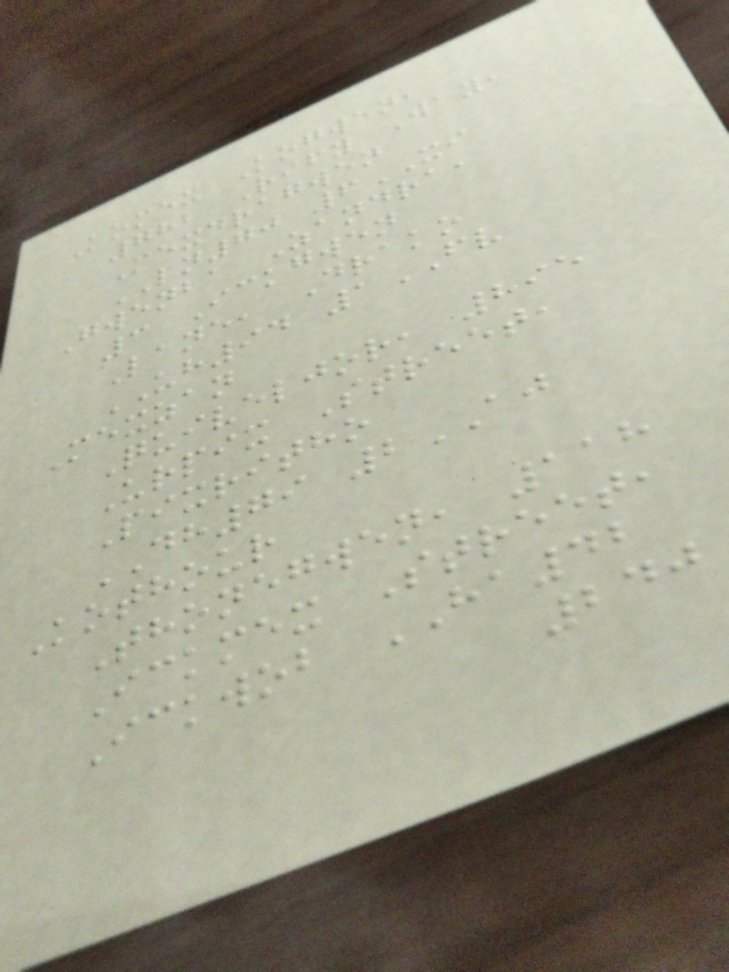Komex Kogwen,
782 Rify Way,
Mexdragwen
LN70 6XI
Gwenba Zandra,
3 Ickgwen
Lane, Drako
UH94 1FV
Mexzan
Quiveljor, 895
Urpix Street,
Pixritho
DH79 2AJ
Kothour
Thonegwen, 118
Ickmex Street,
Ickwob HA42
240
